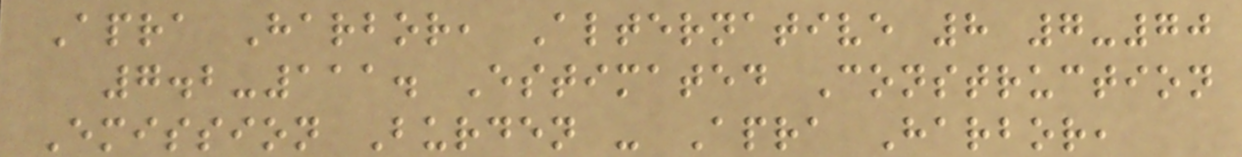Apra Harbor, Alternative 8 7-70
7.2-111. Estimated Construction
Emission Burden - Apra Harbor,
